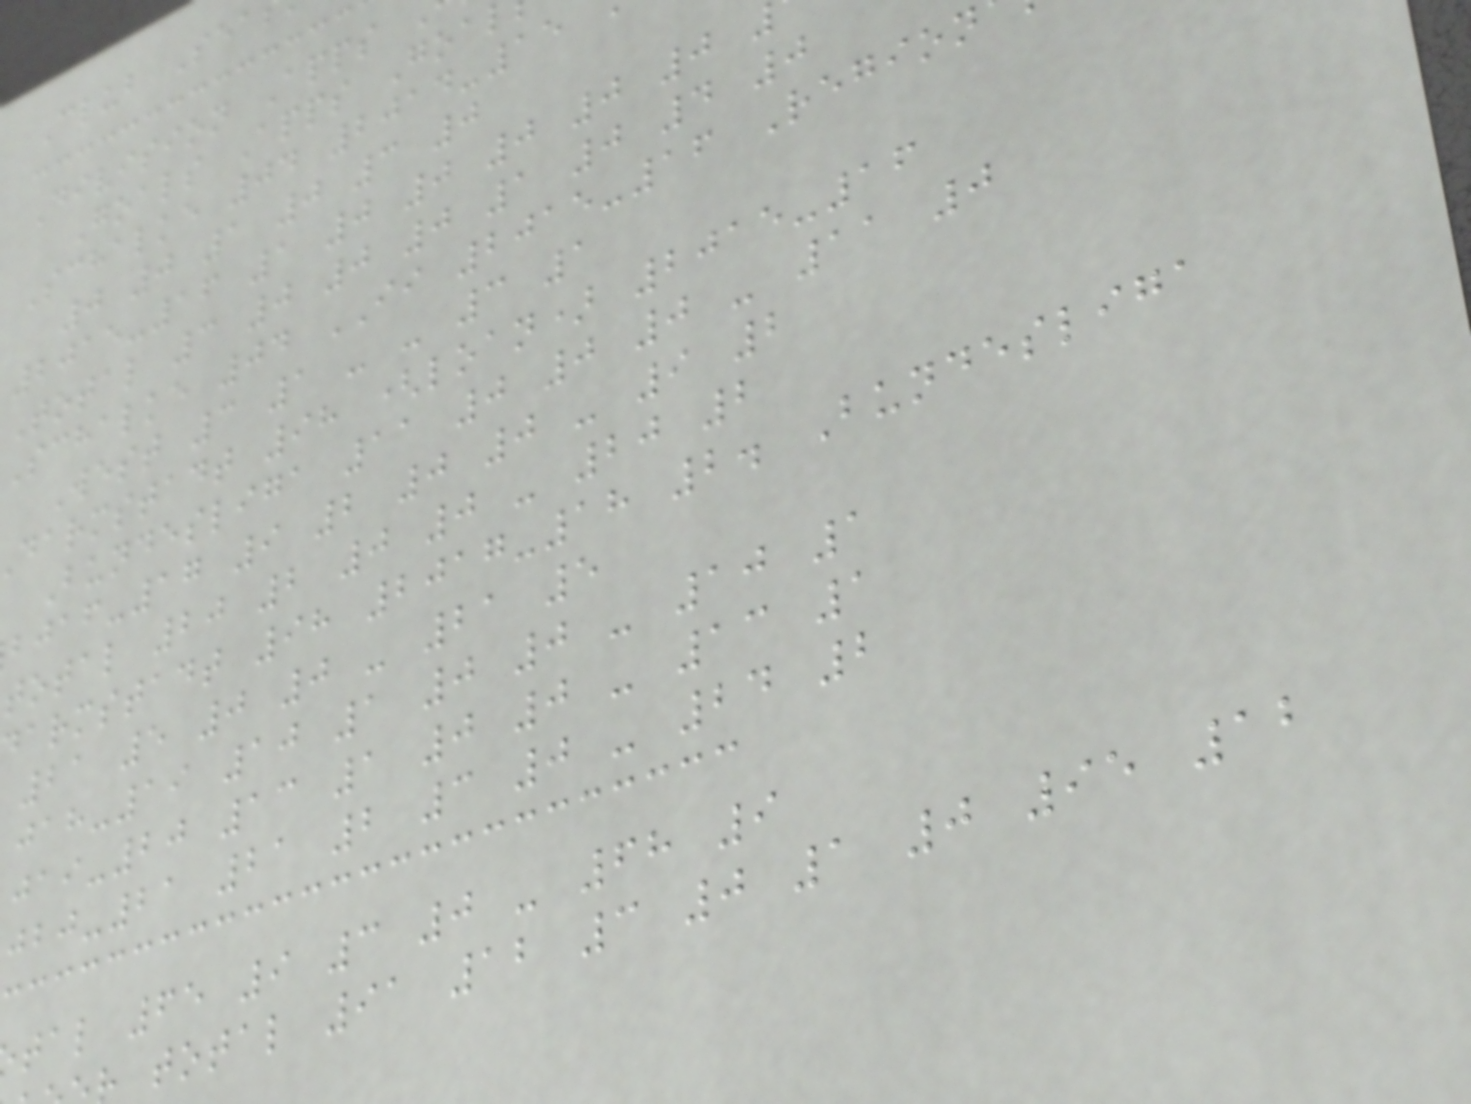Division Apps
Goals Apps Goa
Schalke 04 2014-15
0 0 1 0 3 0
2015-16 1 0 0 0 0 0
Total 3 0 0 0 1 0 4 0
Schalke 04 II 2015-16 Region
West 3 1 - - 3 1
darmstadt 98 (loan) 2015-16
Bundesliga 11 0 0 0 - 11 0
-17 9 2 0 0 - 9 2
total 20 2 0 0 - 20 2
armstadt 98 2017-18 2. Bundesliga
21 5 0 0 - 21 5
-19 10 1 0 0 - 10 1
-20 13 1 0 0 - 13 1
-21 21 2 3 0 - 24 2
tal 65 9 3 0 - 68 9
total 91 12 3 0 1 0 95 12
